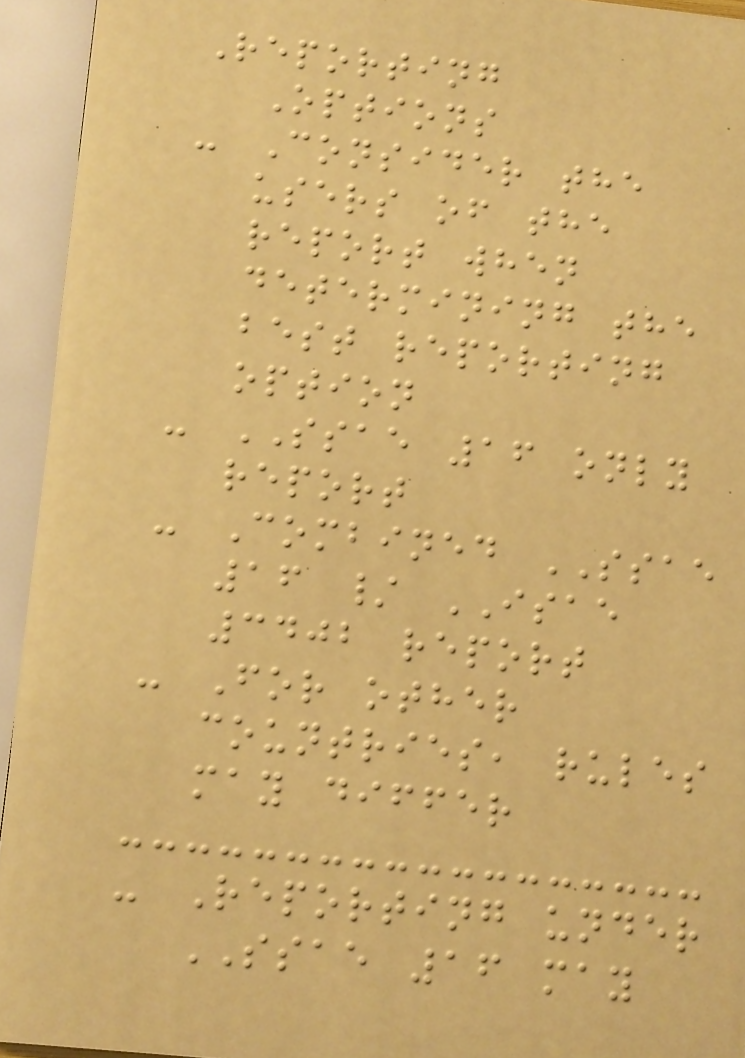Reporting
Options
- Consider the
users of the
report when
determining the
best reporting
option
- SSAE 16 only
report
- Combined SSAE
16 / ISAE
3402 report
- For other
countries, rules
may differ
- Reporting under
SSAE 16 may
